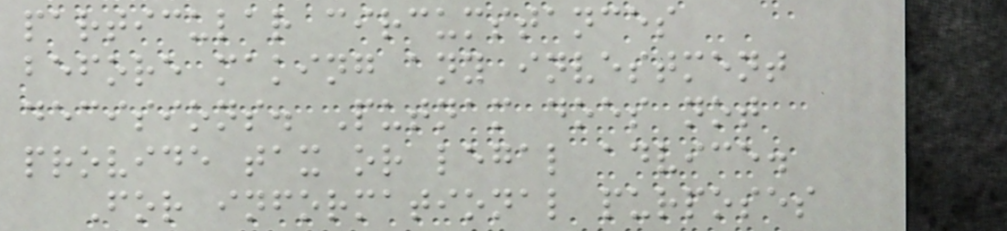particular circumstances
before making any investment
decisions. Putnam does not
provide tax or legal advice.
For informational purposes
